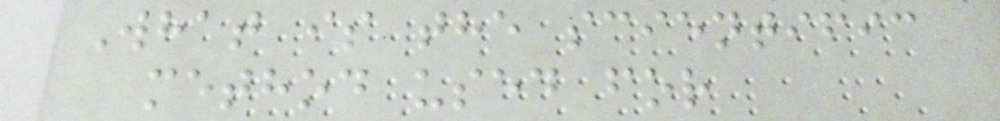What is the scientific
method used for
